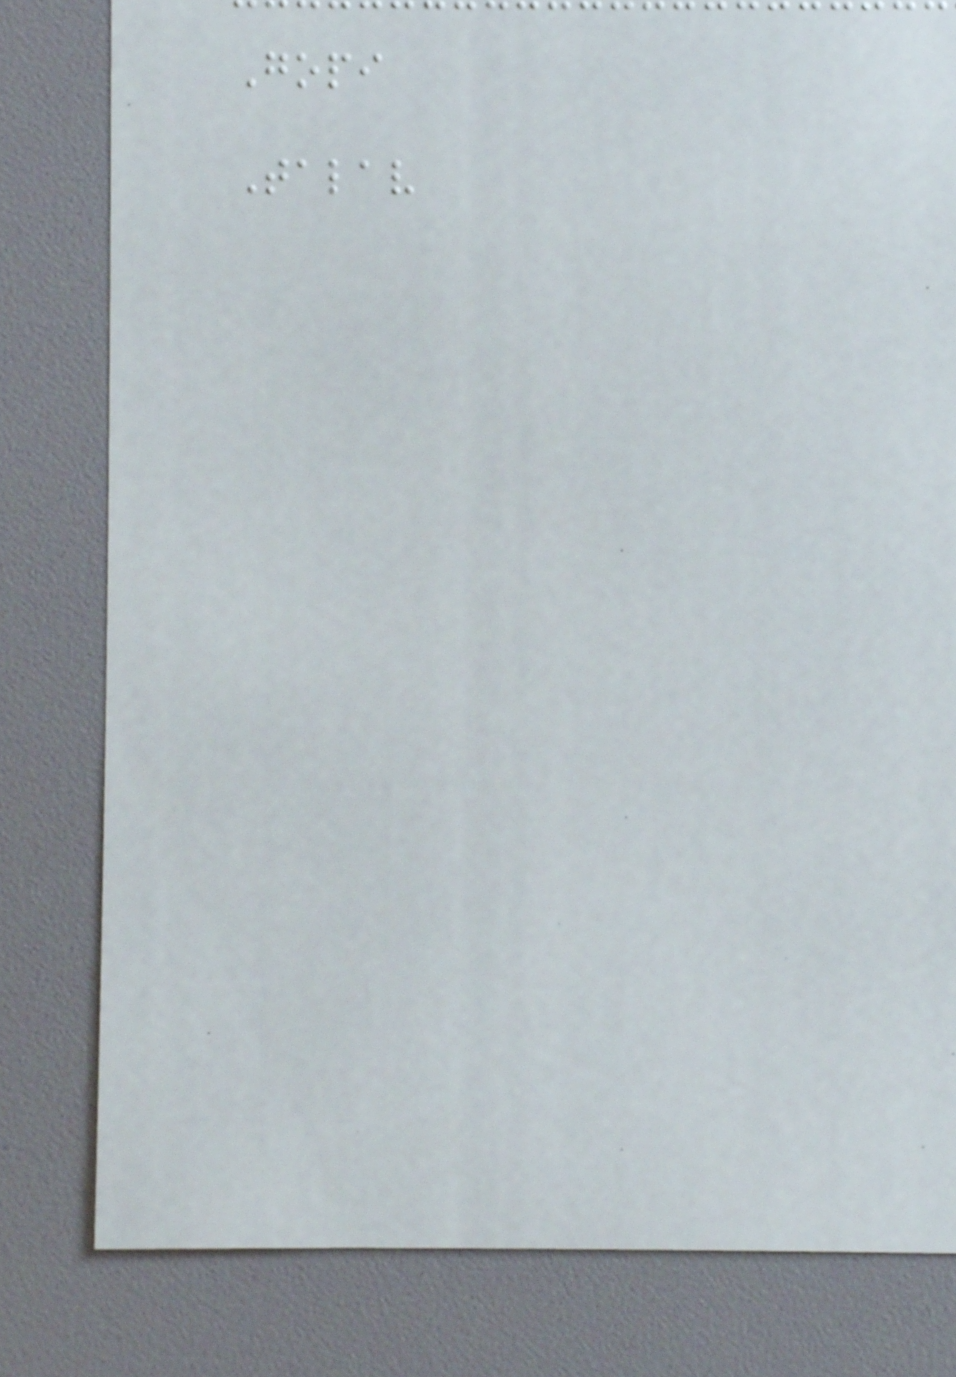Gopi
Talav
